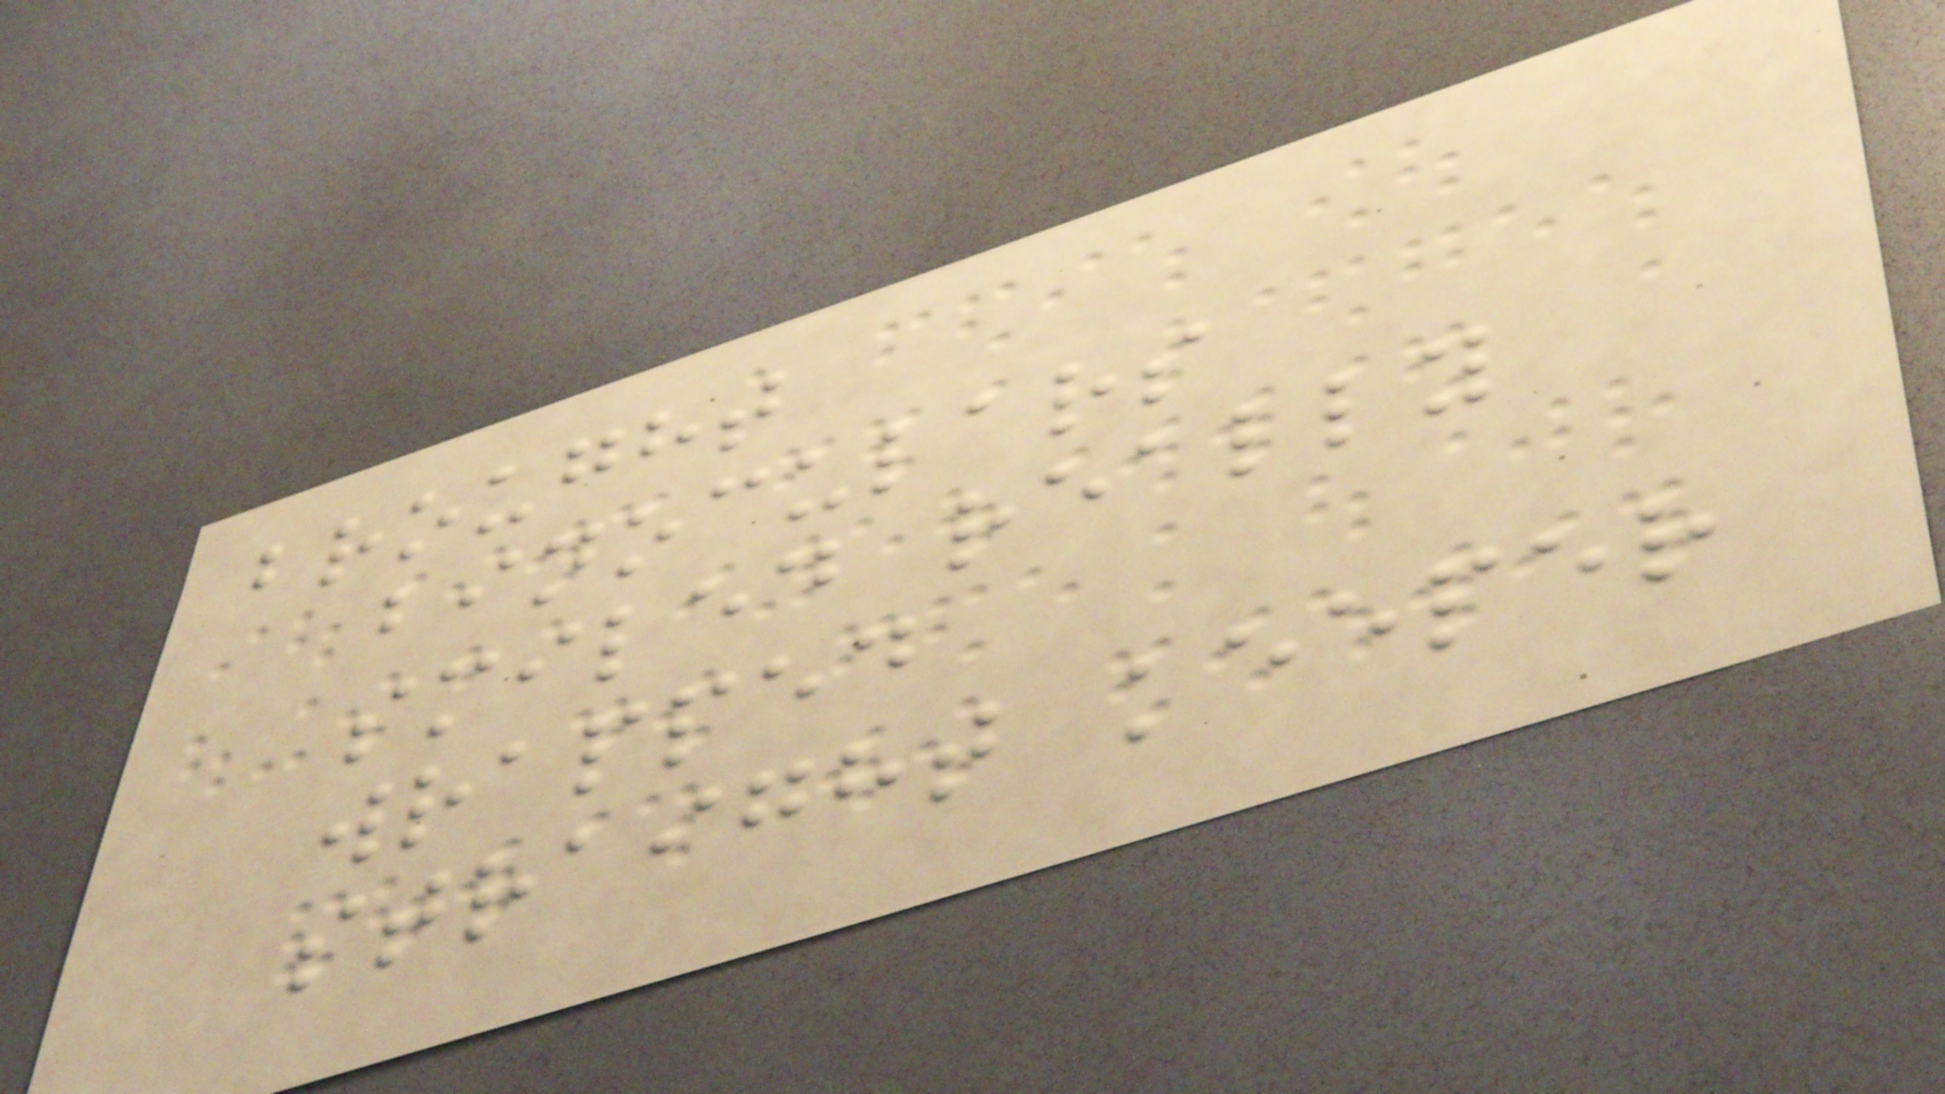brought
binoculars
smiled really
wrapped
straight keeper
